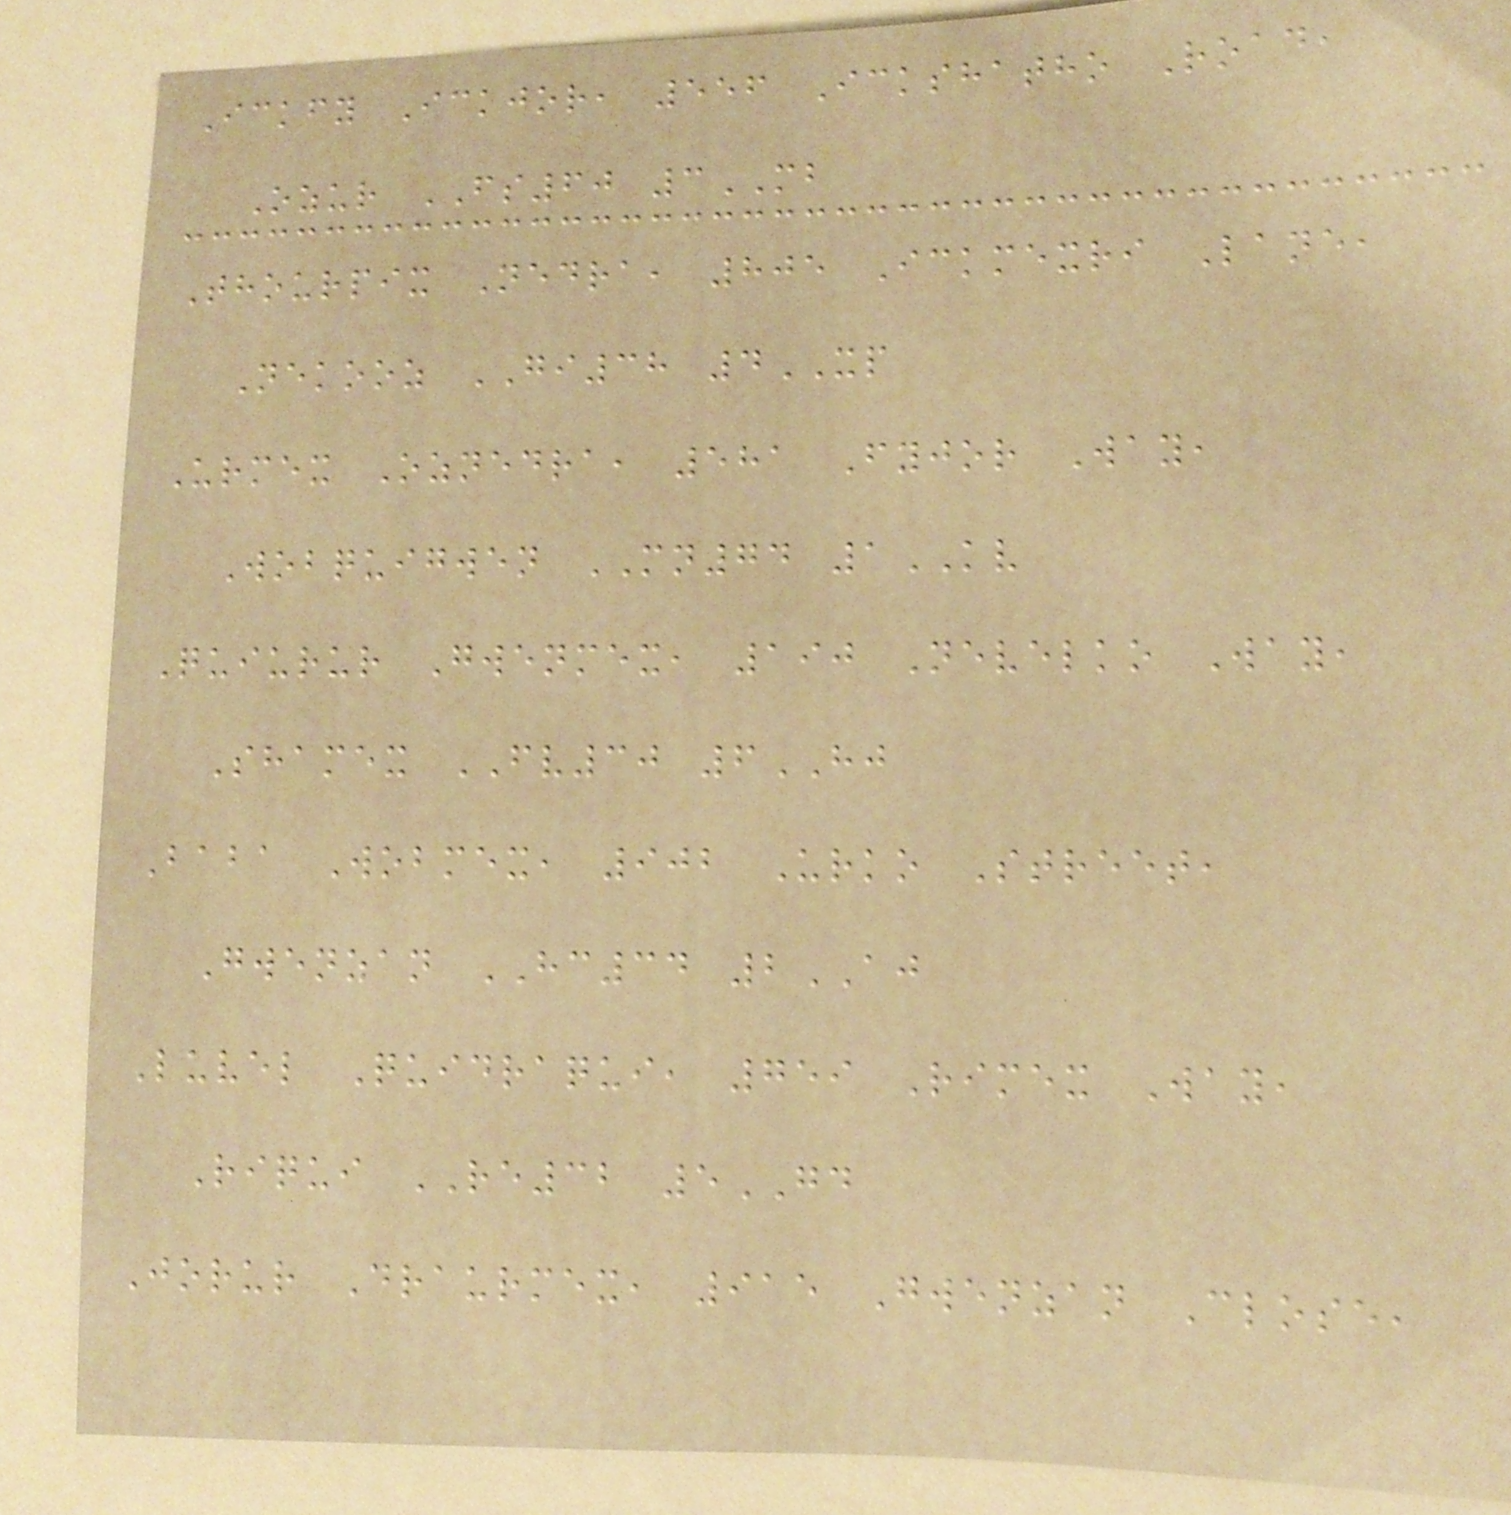Ickfy Ickjor, 556 Ickshatho Road,
Ozur FS60 3MB
Thourpix Nedra, 805 Ickmexri Lane,
Nekooz GI38 4XP
Urmex Oznedra, 581 Fyjor Way,
Wobquigwen MN74 1KV
Quiurur Gwenmex, 190 Nevelko Way,
Shamex FV30 6HJ
Baba Wobmex, 902 Urko Street,
Gwenzan HC34 2AJ
Luvel Quidraqui, 759 Rimex Way,
Riqui RE32 5GD
Jorur Draurmex, 915 Gwenzan Close,
